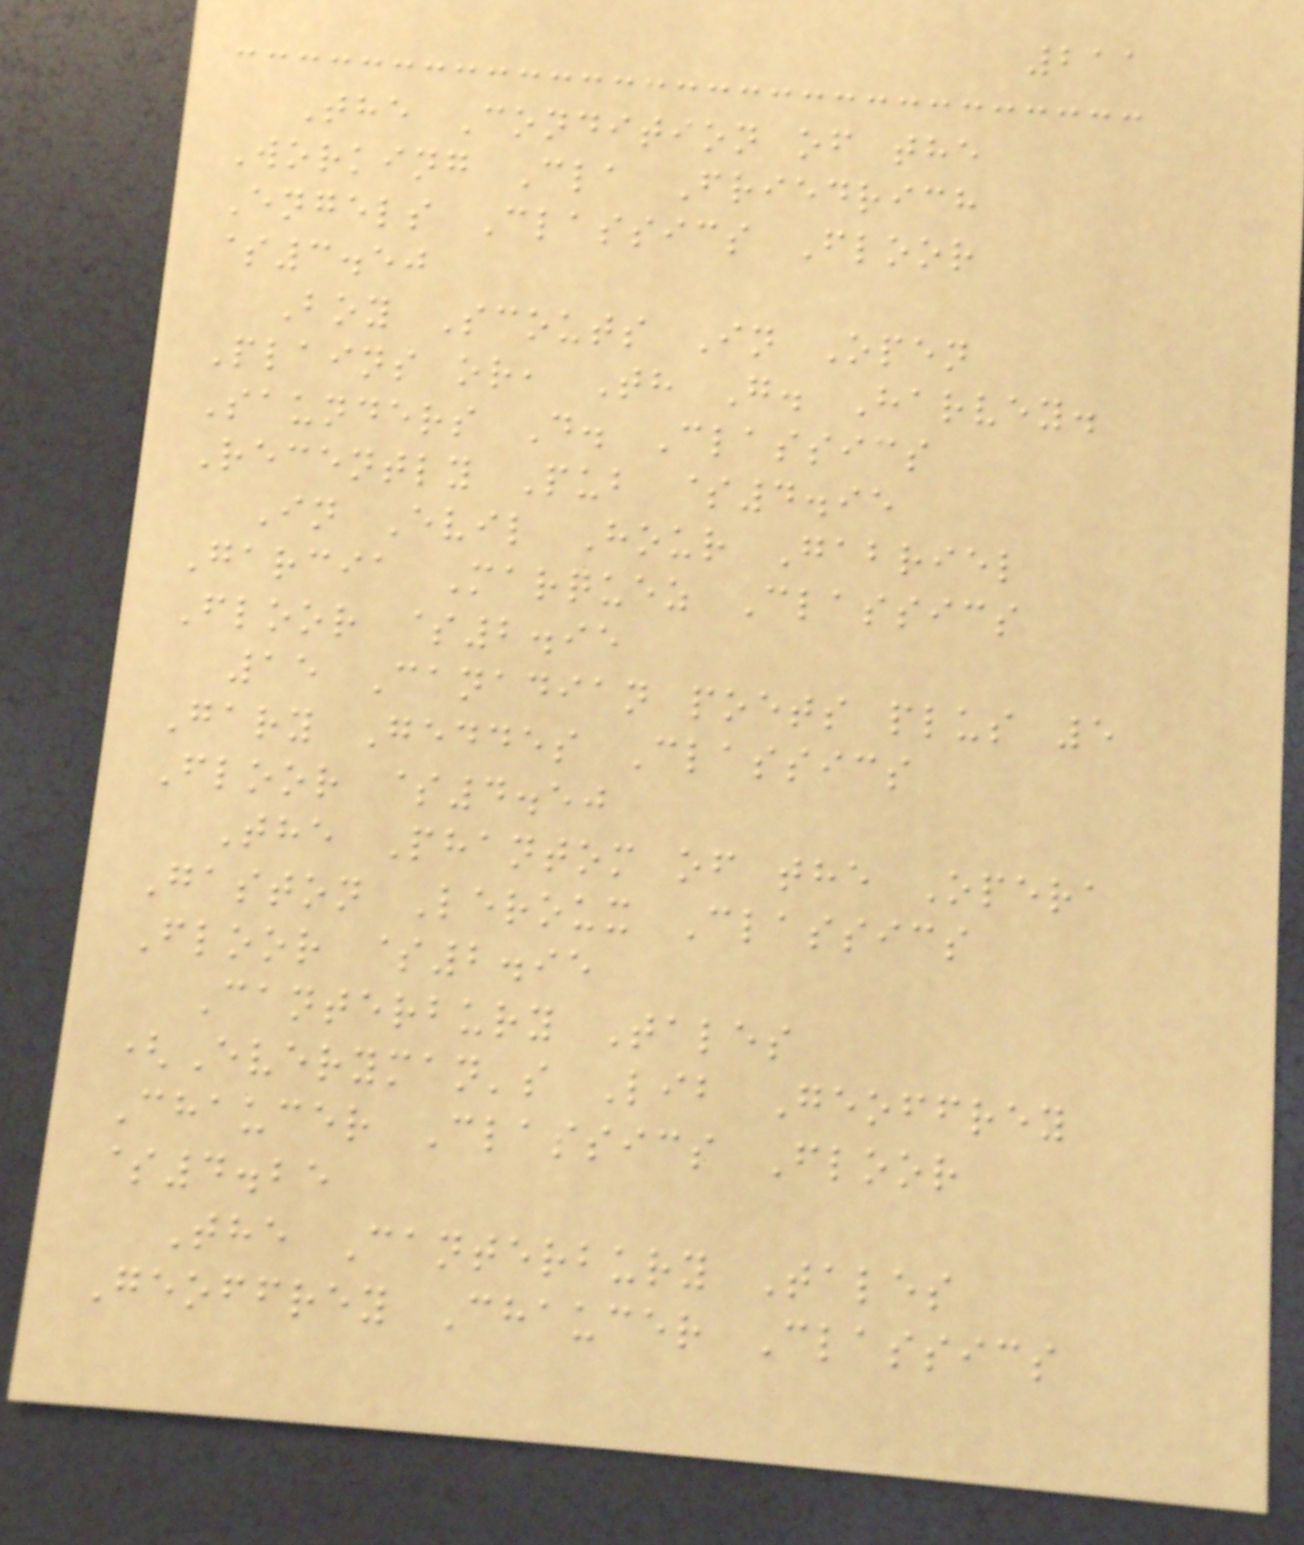211
The Condition of the
Working Cla Friedrich
Engels Classics Floor
$3.50
Boy Scouts In Open
Plains or, Th G. Harvey.
Saunders D. Classics
Recently Pub $4.95
In Evil Hour Gabriel
Garcia Marquez Classics
Floor $2.95
15 Canadian poets plus 5
Gary Geddes Classics
Floor $4.50
The Phantom of the Opera
Gaston Leroux Classics
Floor $2.95
Canterbury Tales
(Everyman's Lib Geoffrey
Chaucer Classics Floor
$4.25
The Canterbury Tales
Geoffrey Chaucer Classics
